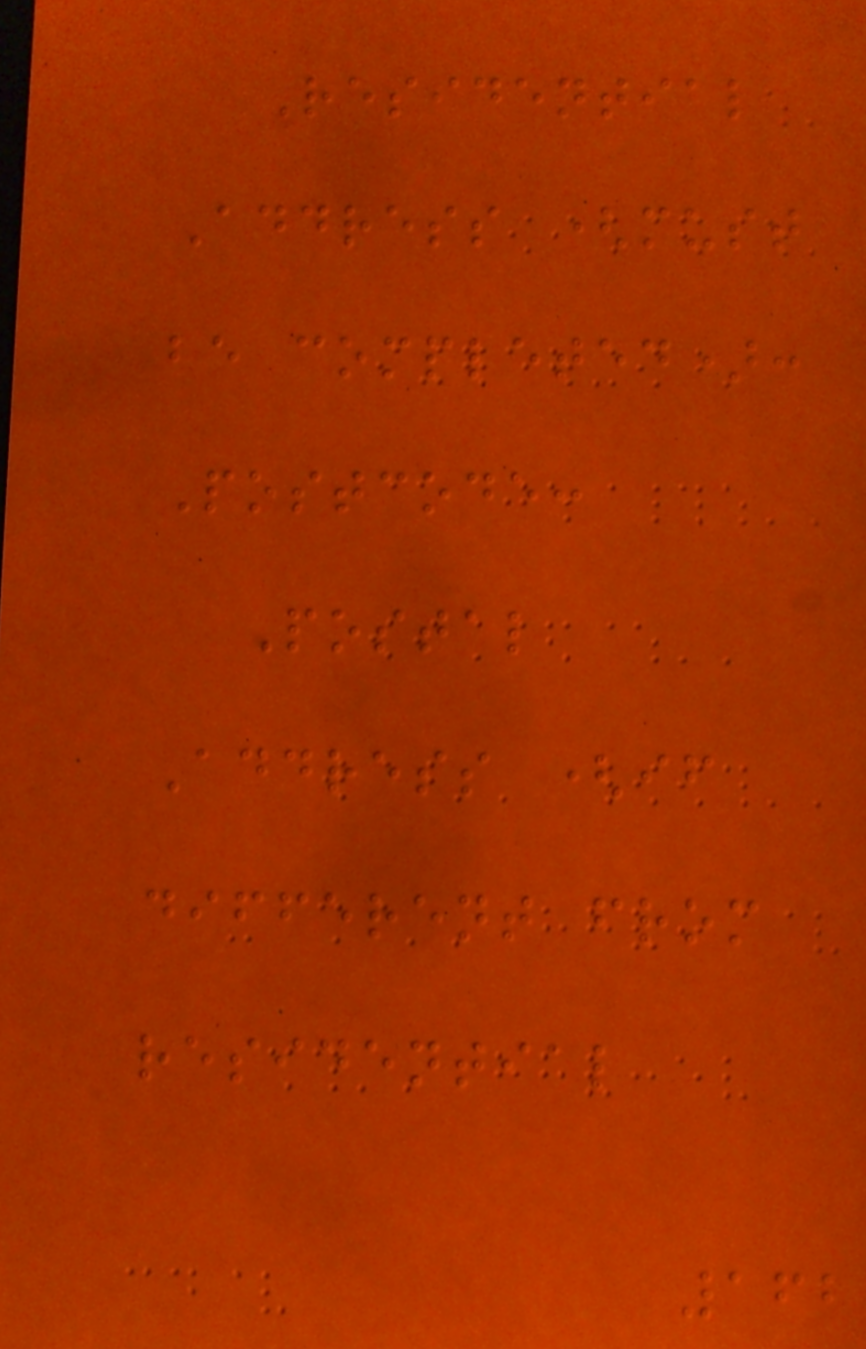Residential
Address (must
be completed):
Postcode:
Postal
Address (if
different from
residential
162
